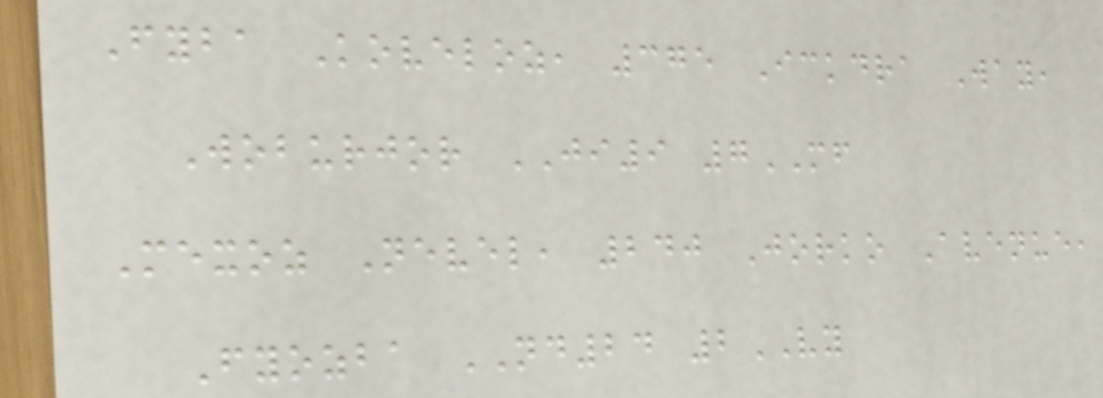Fyba Koveloz, 375 Ickdra Way,
Woburjor JI9 7MF
Mexoz Nevel, 240 Jorko Avenue,
Fyozba ND24 2VY
